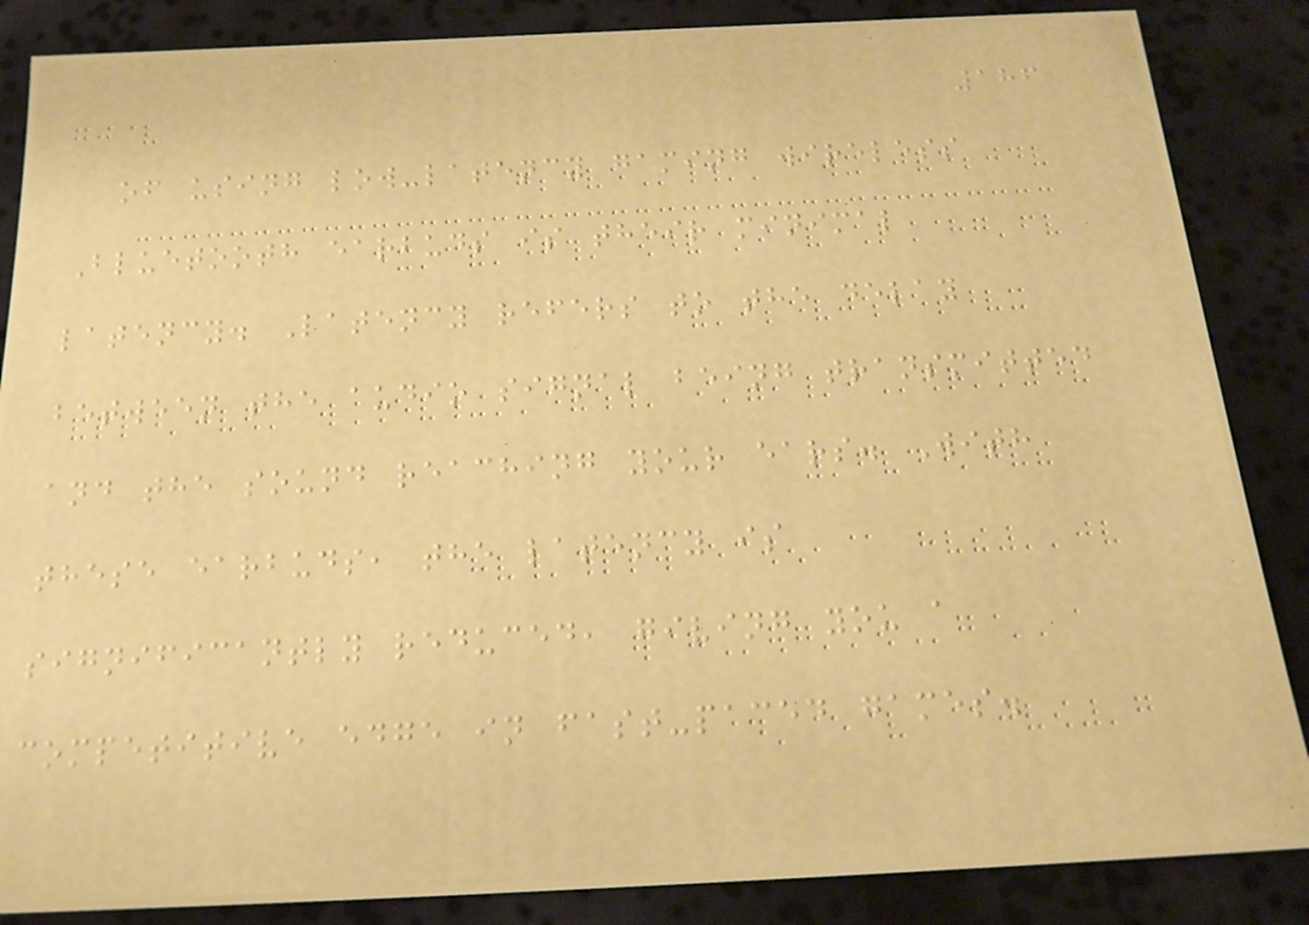186
of using low-latency gaming wireless
Bluetooth earbuds is their minimal
latency. Latency refers to the delay
between the audio signal being transmitted
and the sound reaching your ears. With
these earbuds, the latency is
significantly reduced, giving you a
competitive edge in fast-paced games.
